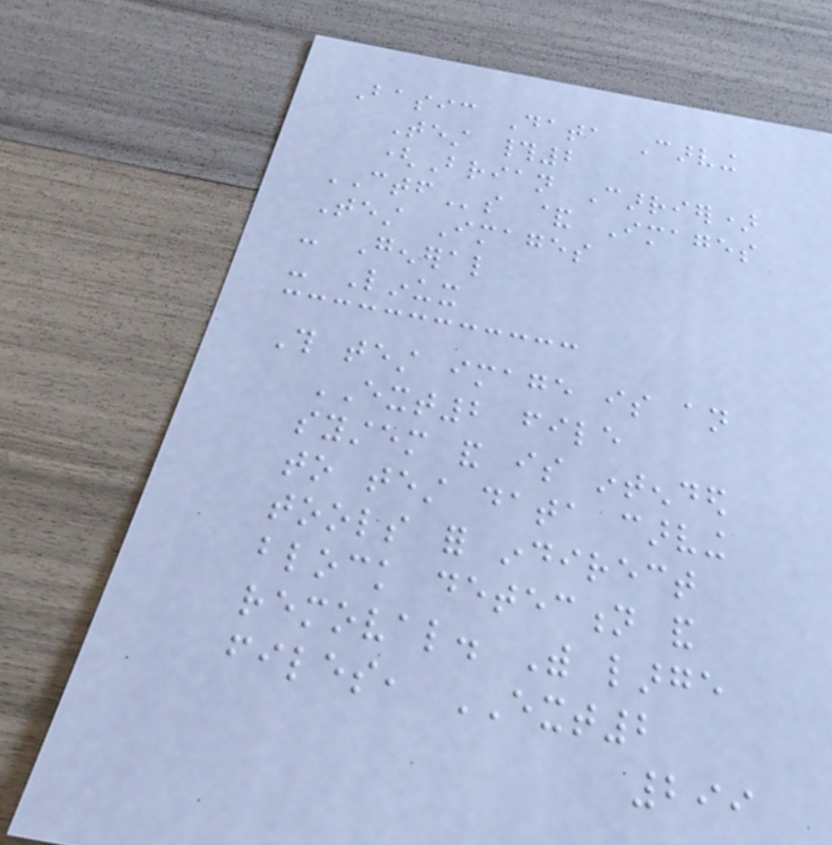Basic Data Carving
Test #2
(Brian Carrier)
CTFs & Images
Test Images
- General
- Linux
This test image is an
EXT2 file
system and is intended
to test data carving
tools for indirect
block detection and
removal. With large
files, EXT2
299
